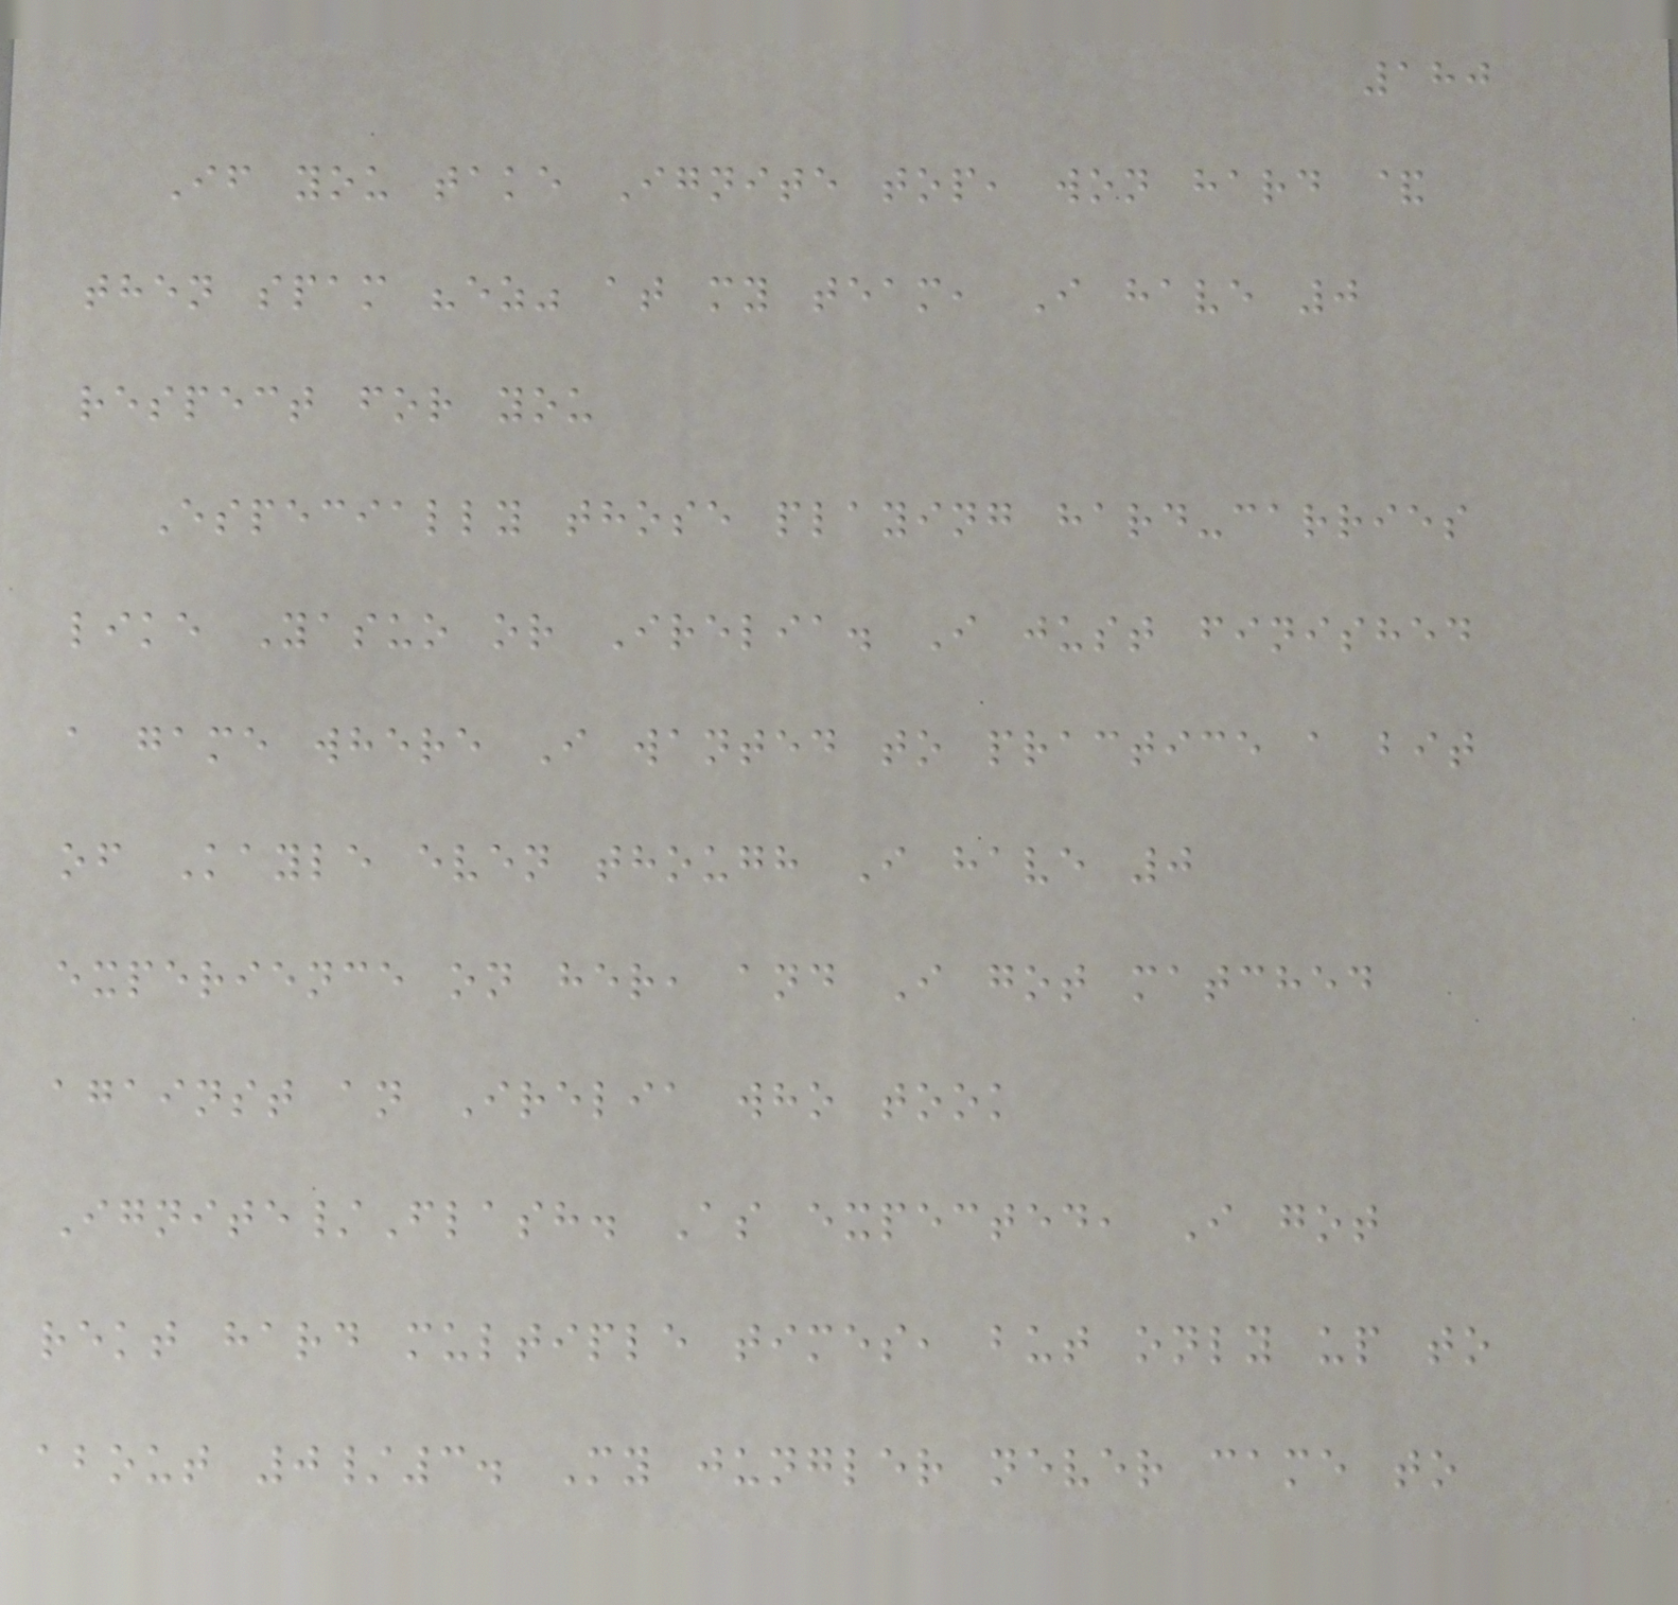180
If you take Ignite top, won hard &
then spam "ez" at my team, I have 0
respect for you
Especially those playing hard-carries
like Yasuo or Irelia. I just finished
a game where I wanted to practice a bit
of Kayle even though I have 0
experience on her, and I got matched
against an Irelia who took
Ignite/Flash. As expected, I got
rekt hard multiple times, but only up to
about 0/3. My jungler never came to
